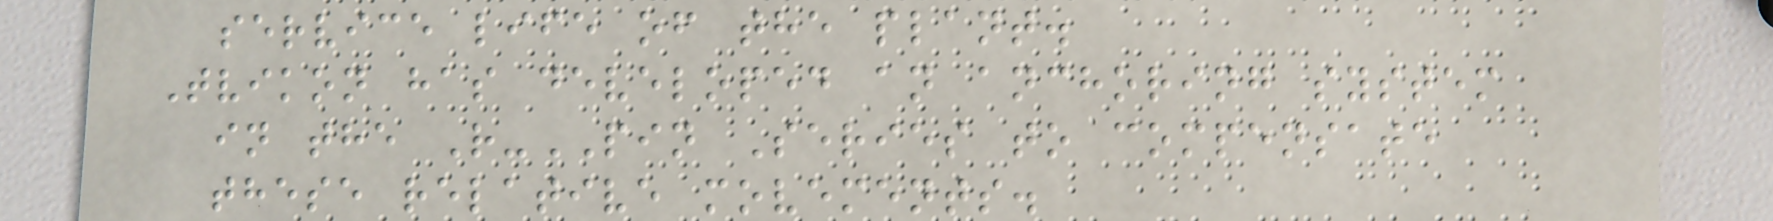service life of the plant.
Tvikon has developed an anchoring system
in the R-PIN Series to compensate
these relative movements.
